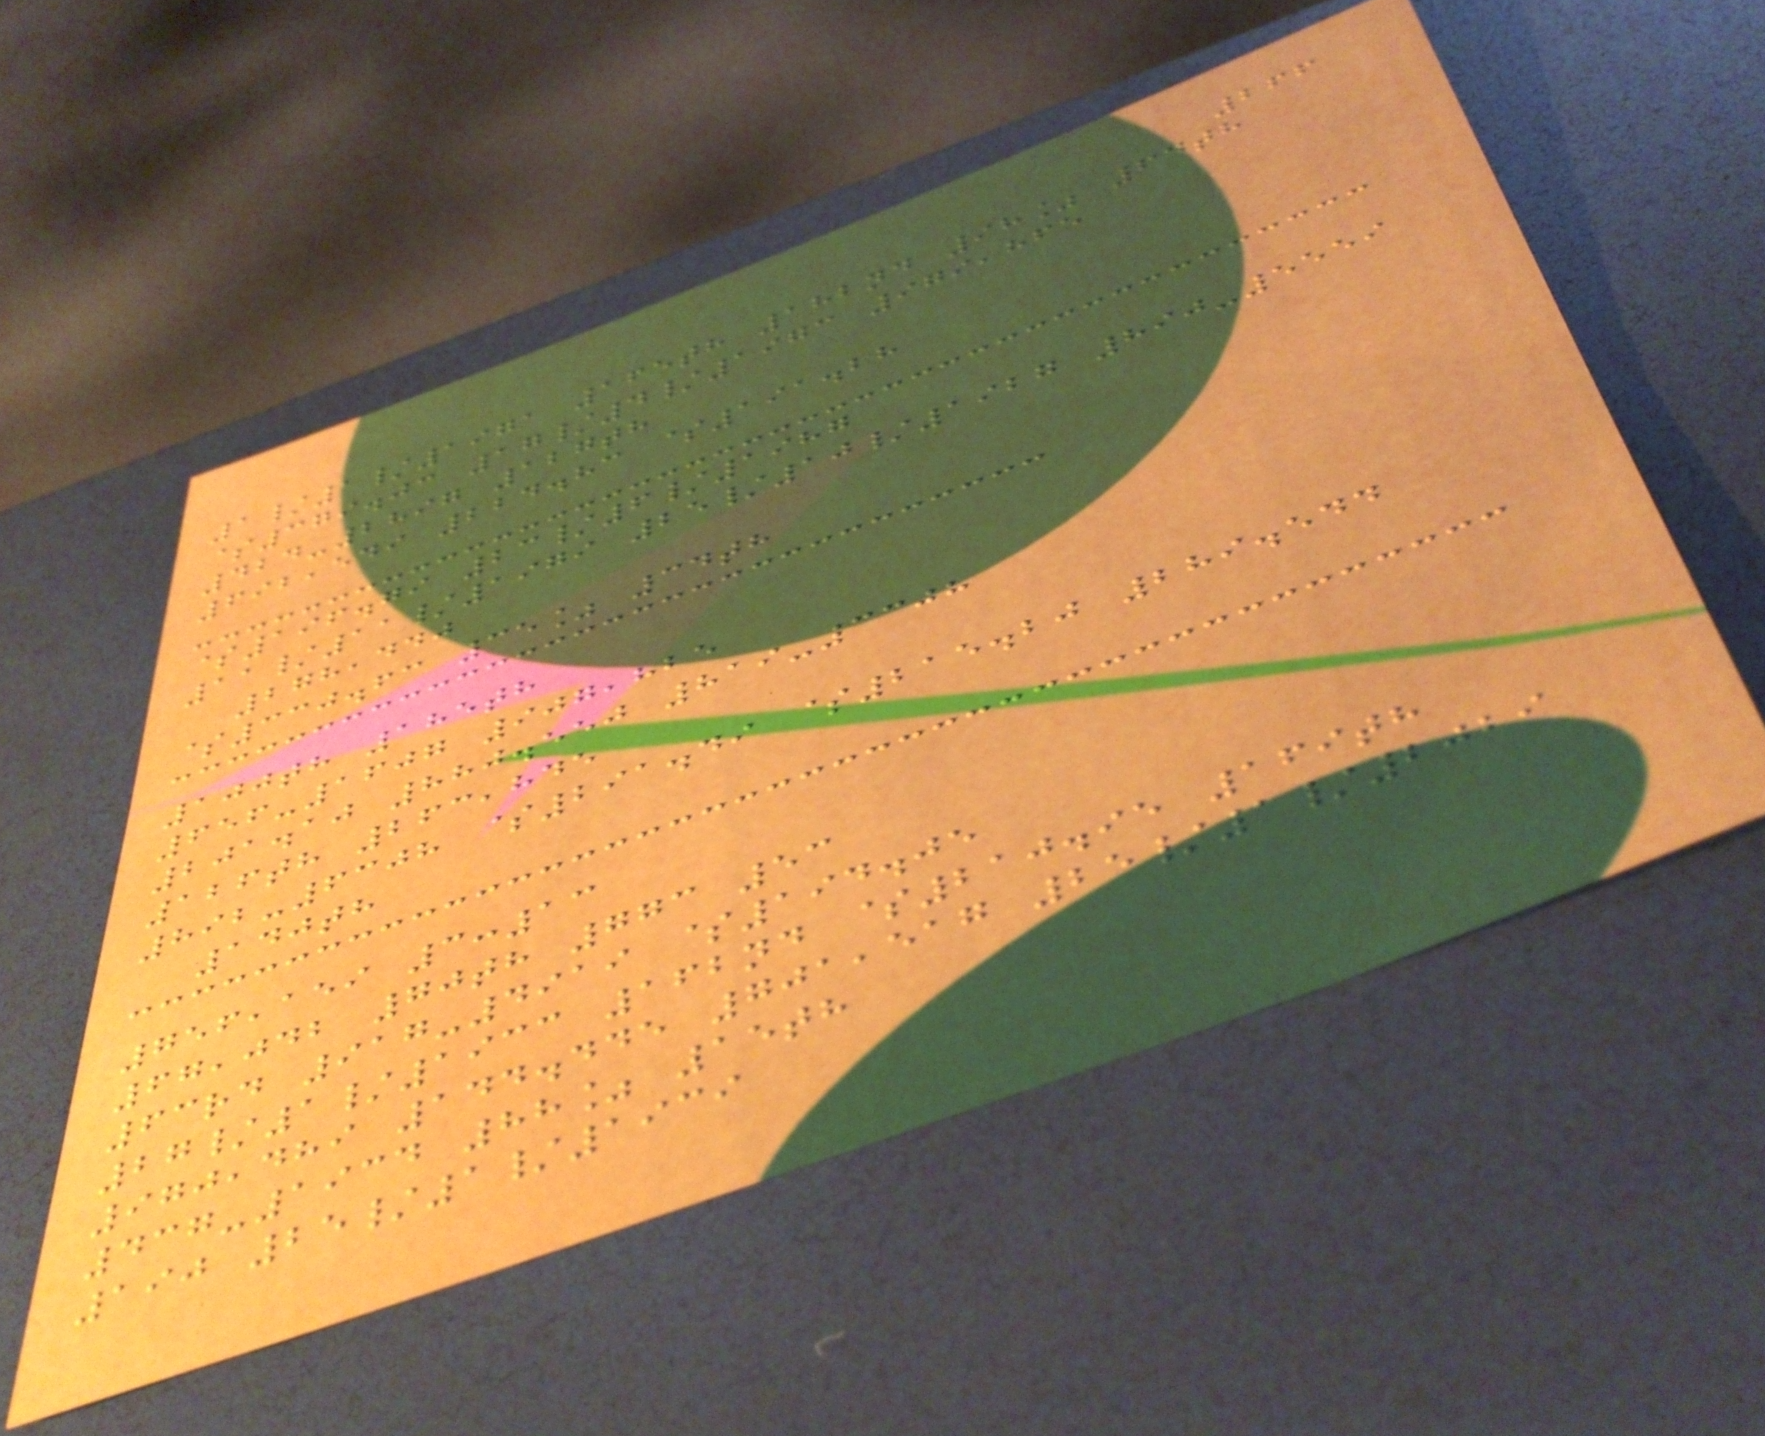266
1/1/1971 165th 182nd 98% 64th
$379.03 17/4/1973 979,865
424-2897 127th
692,549 224.83 $191.28
$196.79 23/6/1987
11/11/1979 25/10/1927 890-5559
278,440
$330.63 35% 34th
100th 185th
656-1607 907,825
201.10 880.550 819-3308
126th 263,845
892-6308 $291.49 $215.20 289.544
140th
756,159 3:13
67,042 70th 773 53
63rd 917-4919 $194.05
27/1/1933 162nd $210.95 169th
970,489 144.445 701,517 25/1/2029
437-1934 88% 15th
190 25/1/1939
